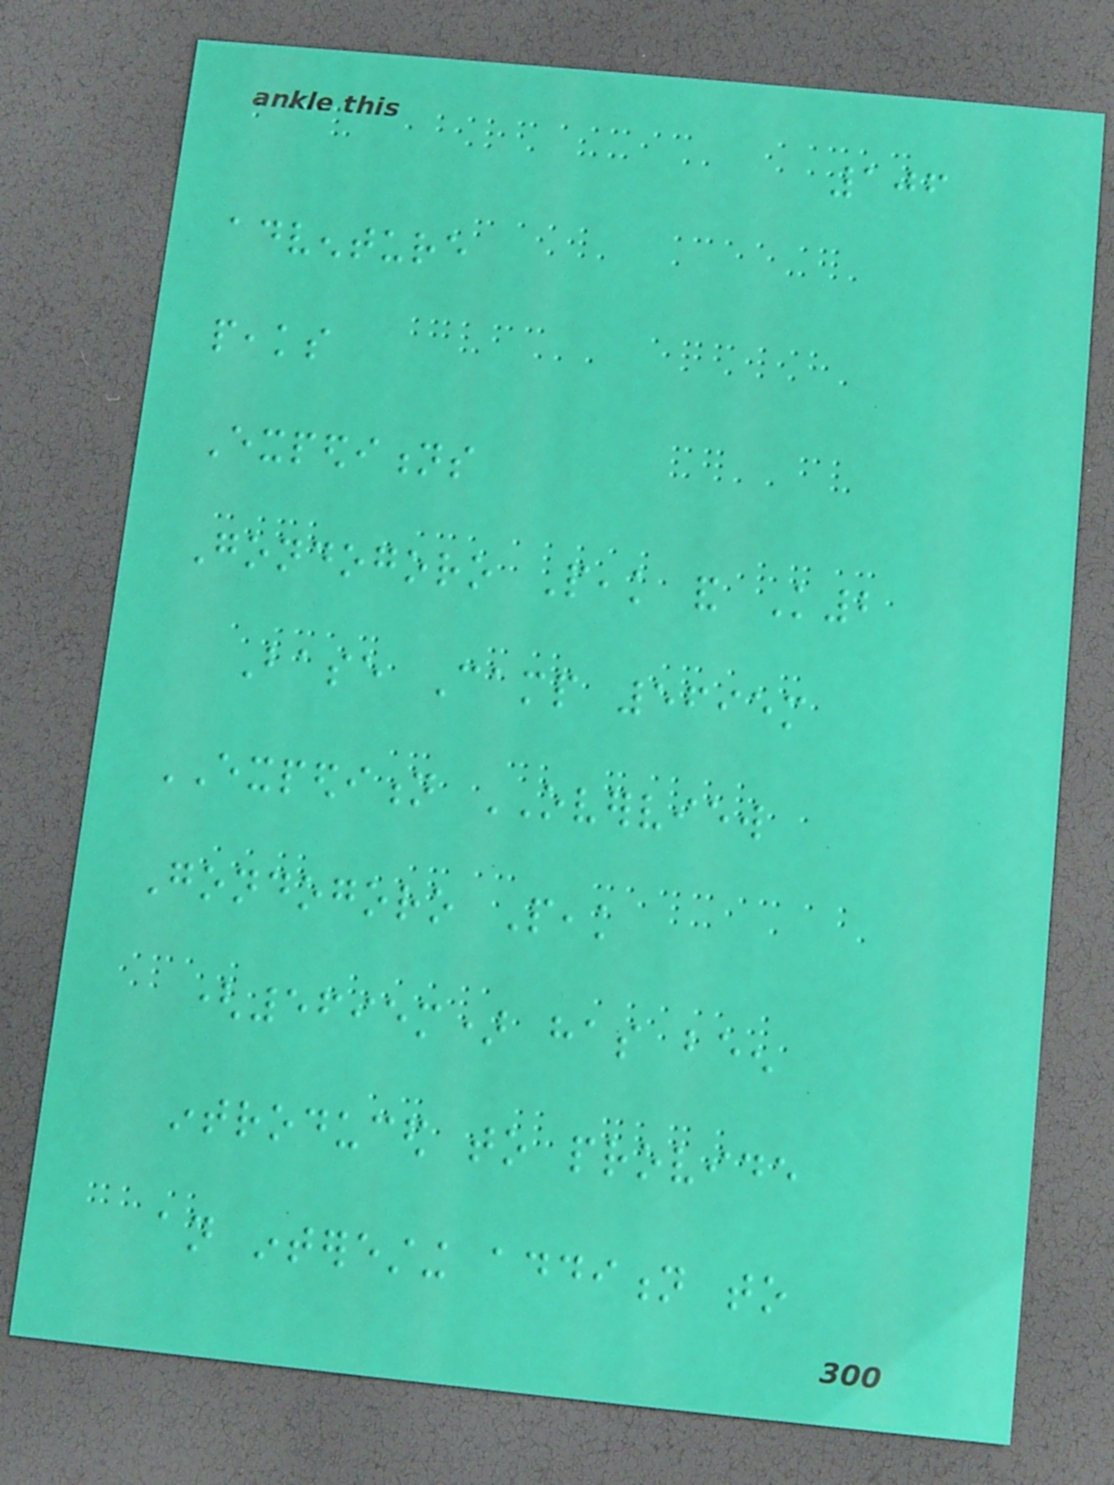106
adventure
peaks
Expeditions
Gondogoro Peak and K2
Base Camp 5695m
EXPEDITION OVERVIEW
Gondogoro Peak
(5695m) has been
introduced to provide
an interesting addition to
